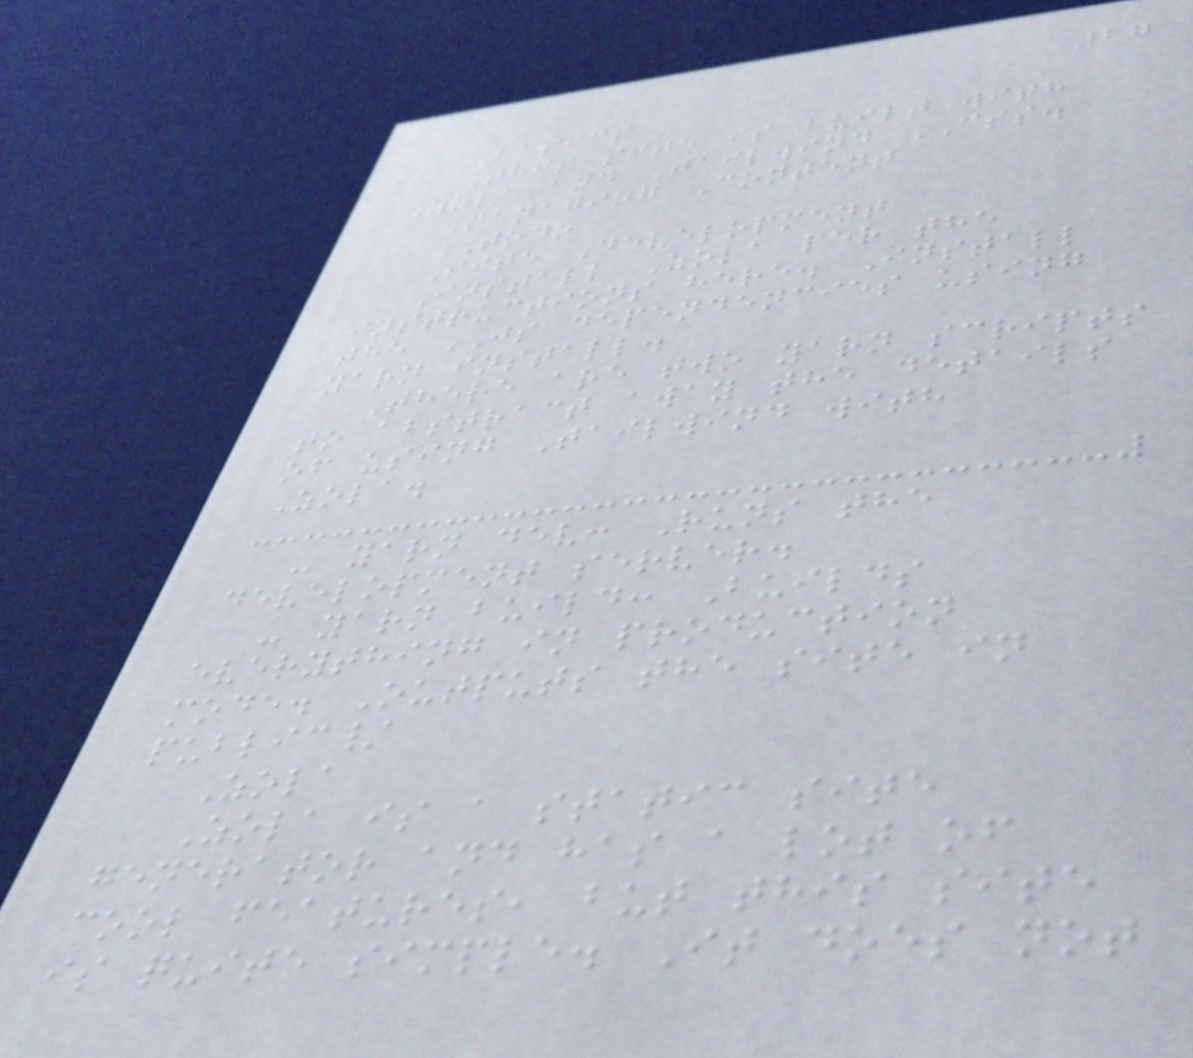27
Basics
This site is built with
Zola and Tailwind CSS.
Managing Content
TODO
Site Development
Install Zola per the
instructions here. Install
the JS dependencies using
yarn install.
There are two yarn scripts
to abstract away the details
of using Tailwind with
Zola.
- yarn dev: Runs the
development server.
- yarn build: Builds
everything in production
mode. Outputs the site in
public/
Zola
Zola is a static site
generator and has a lot of
cool features, but this site
is quite simple. It does not
